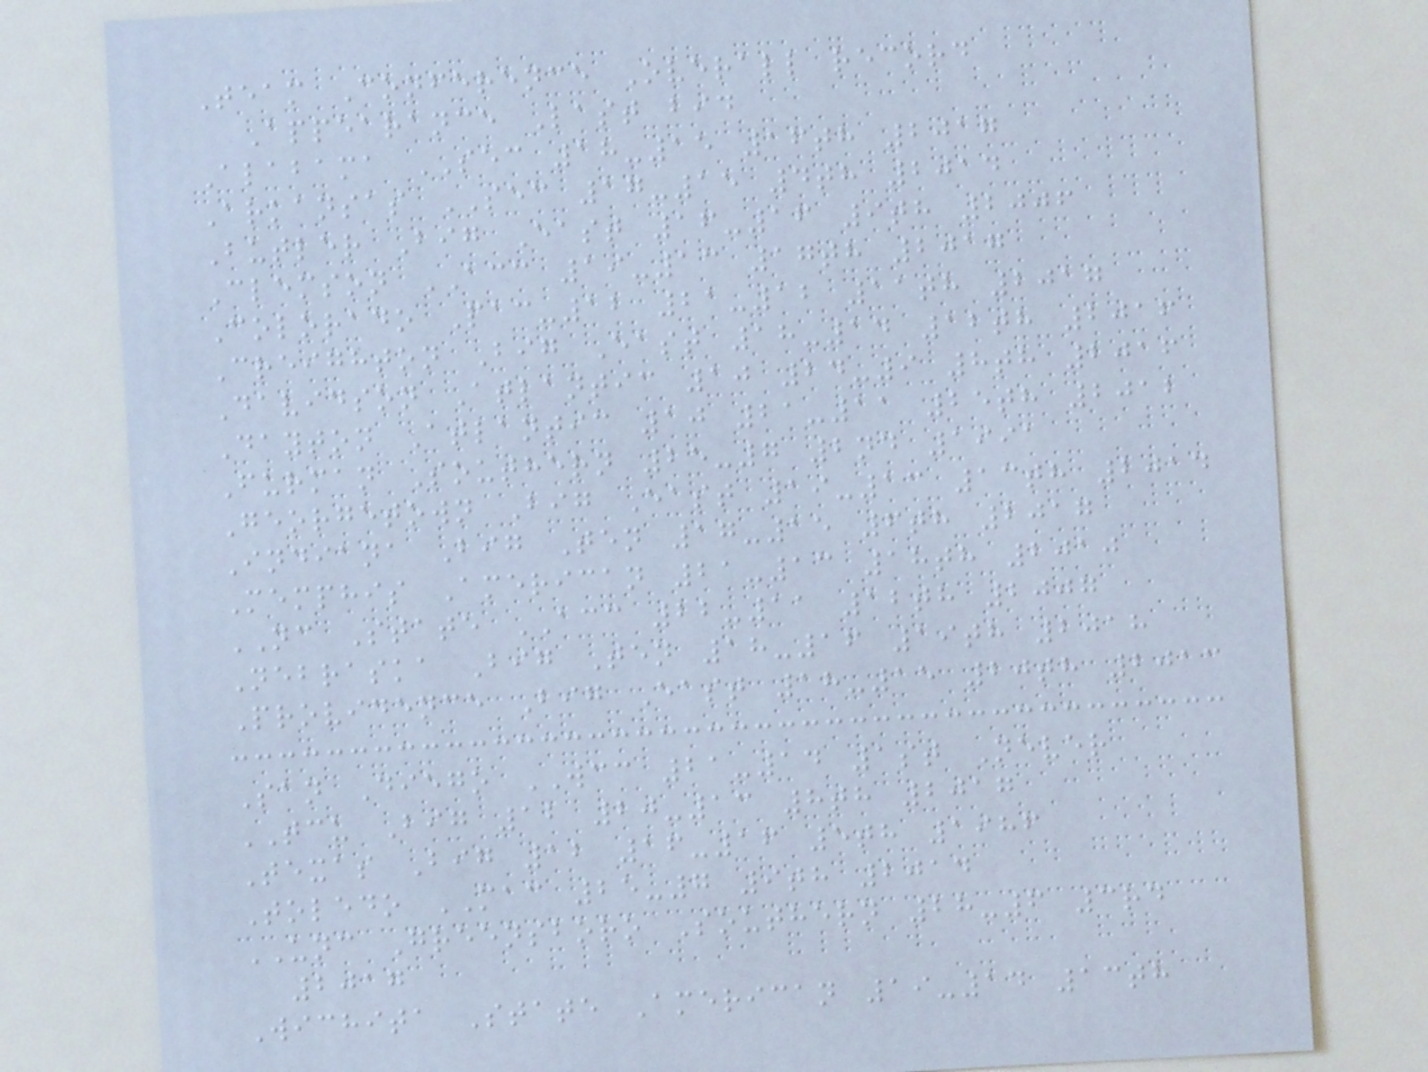Team Conference Overall record
Appearance Last bid
Alabama SEC 18-15 16th 2017
Arkansas SEC 17-15 4th 2014
Butler Big East 16-16 9th 2006
Clemson ACC 19-13 17th 2017
Colorado Pac-12 21-12 11th 2017
Creighton Big East 18-14 12th 2016
Davidson Atlantic 10 24-9 8th 2016
Dayton Atlantic 10 21-11 25th 2012
Furman Southern 25-7 2nd 1991
Georgetown Big East 19-13 13th 2014
Indiana Big Ten 17-15 6th 2017
Memphis American 21-13 18th 2010
NC State ACC 22-11 12th 2007
Nebraska Big Ten 18-16 19th 2018
Providence Big East 18-15 20th 2013
San Diego WCC 21-14 1st Never
TCU Big 12 20-13 8th 2017
Texas Big 12 16-16 5th 1986
Toledo MAC 25-7 9th 2014
UNC Greensboro Southern 28-6 3rd
2017
Wichita State American 19-14 13th
